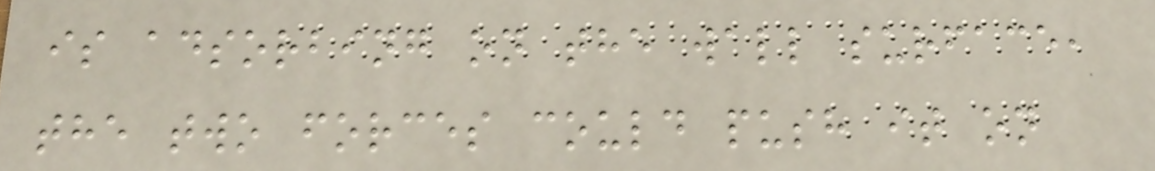is adsorbing on the wall surface,
the two forces could push it on
